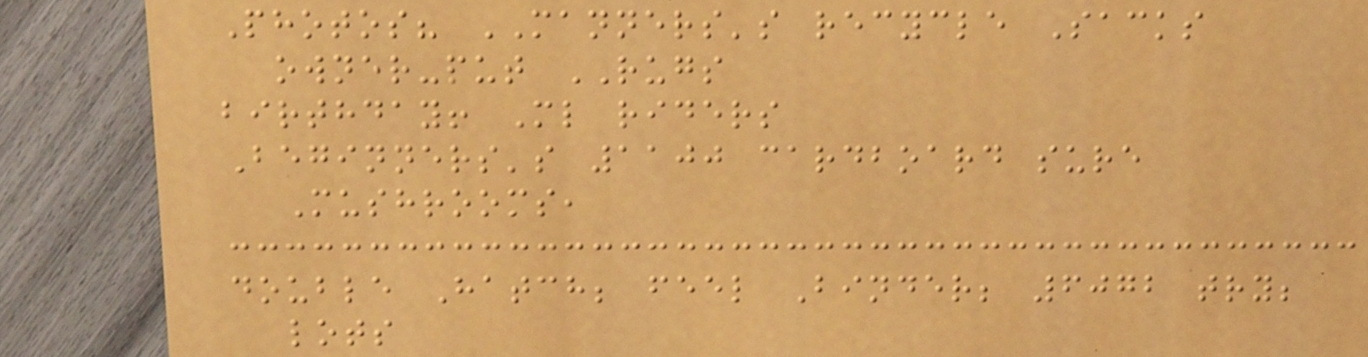Photos? MANNERS's recycle Sacks
owner-put RUGS
birthday! Ml riders
Beginners's 1100 cardboard sure
Mushrooms,
double Hatch; feel Binder; 6072 try;
lots
